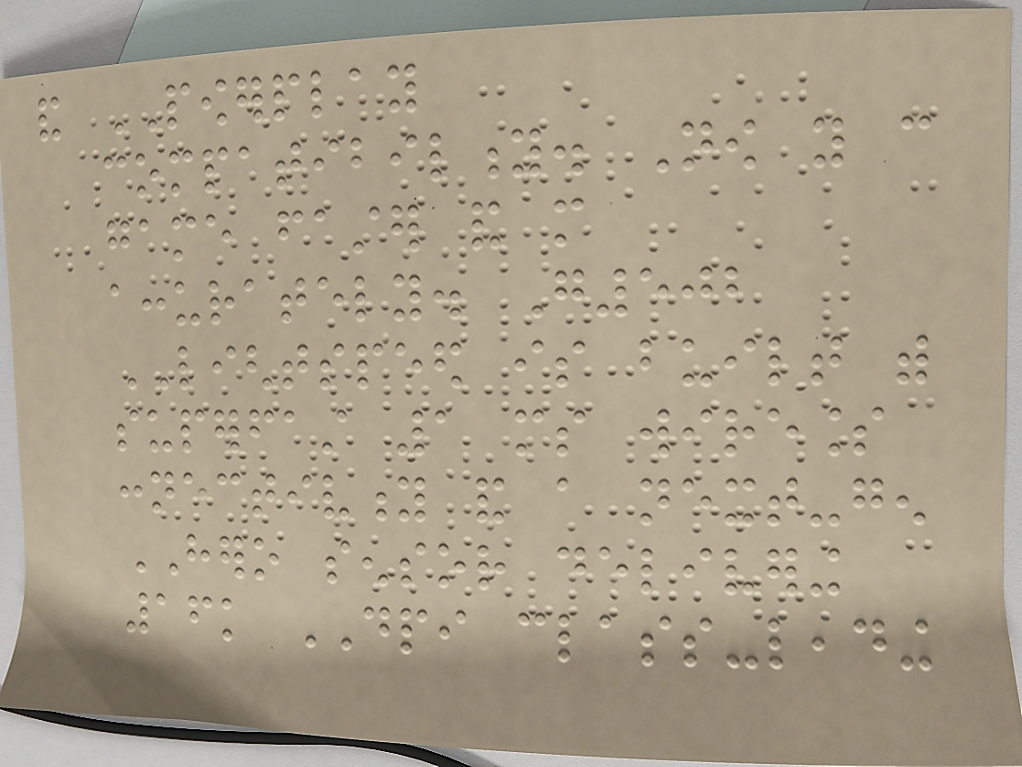and POWERPLAY
compatibility. Now you can
game faster and more
accurately. G502
LIGHTSPEED is built with
superfast 1 ms wireless
connectivity and a next-gen
HERO sensor delivering
16k DPI class-leading
